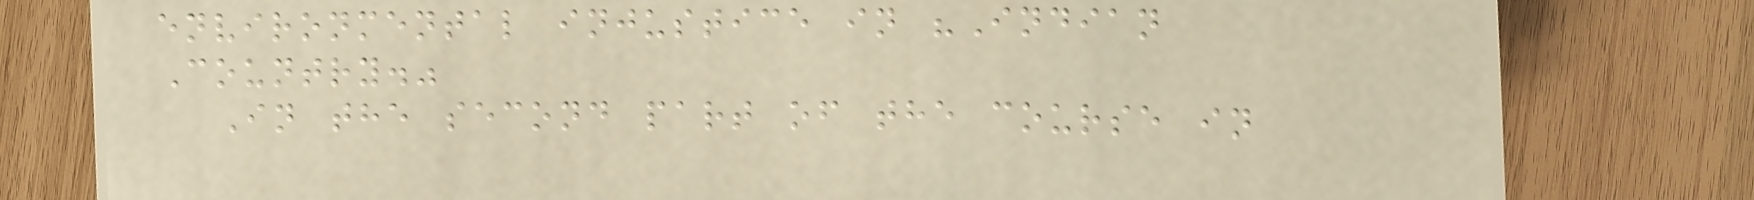environmental injustice in "Indian
Country."
In the second part of the course in
